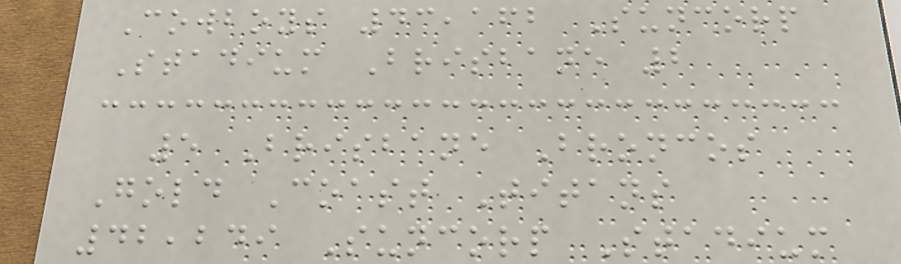Cowboys 43,162 Suncorp
Stadium Brisbane 2
5 Brisbane Broncos
Gold Coast Titans
42,249 Suncorp Stadium
